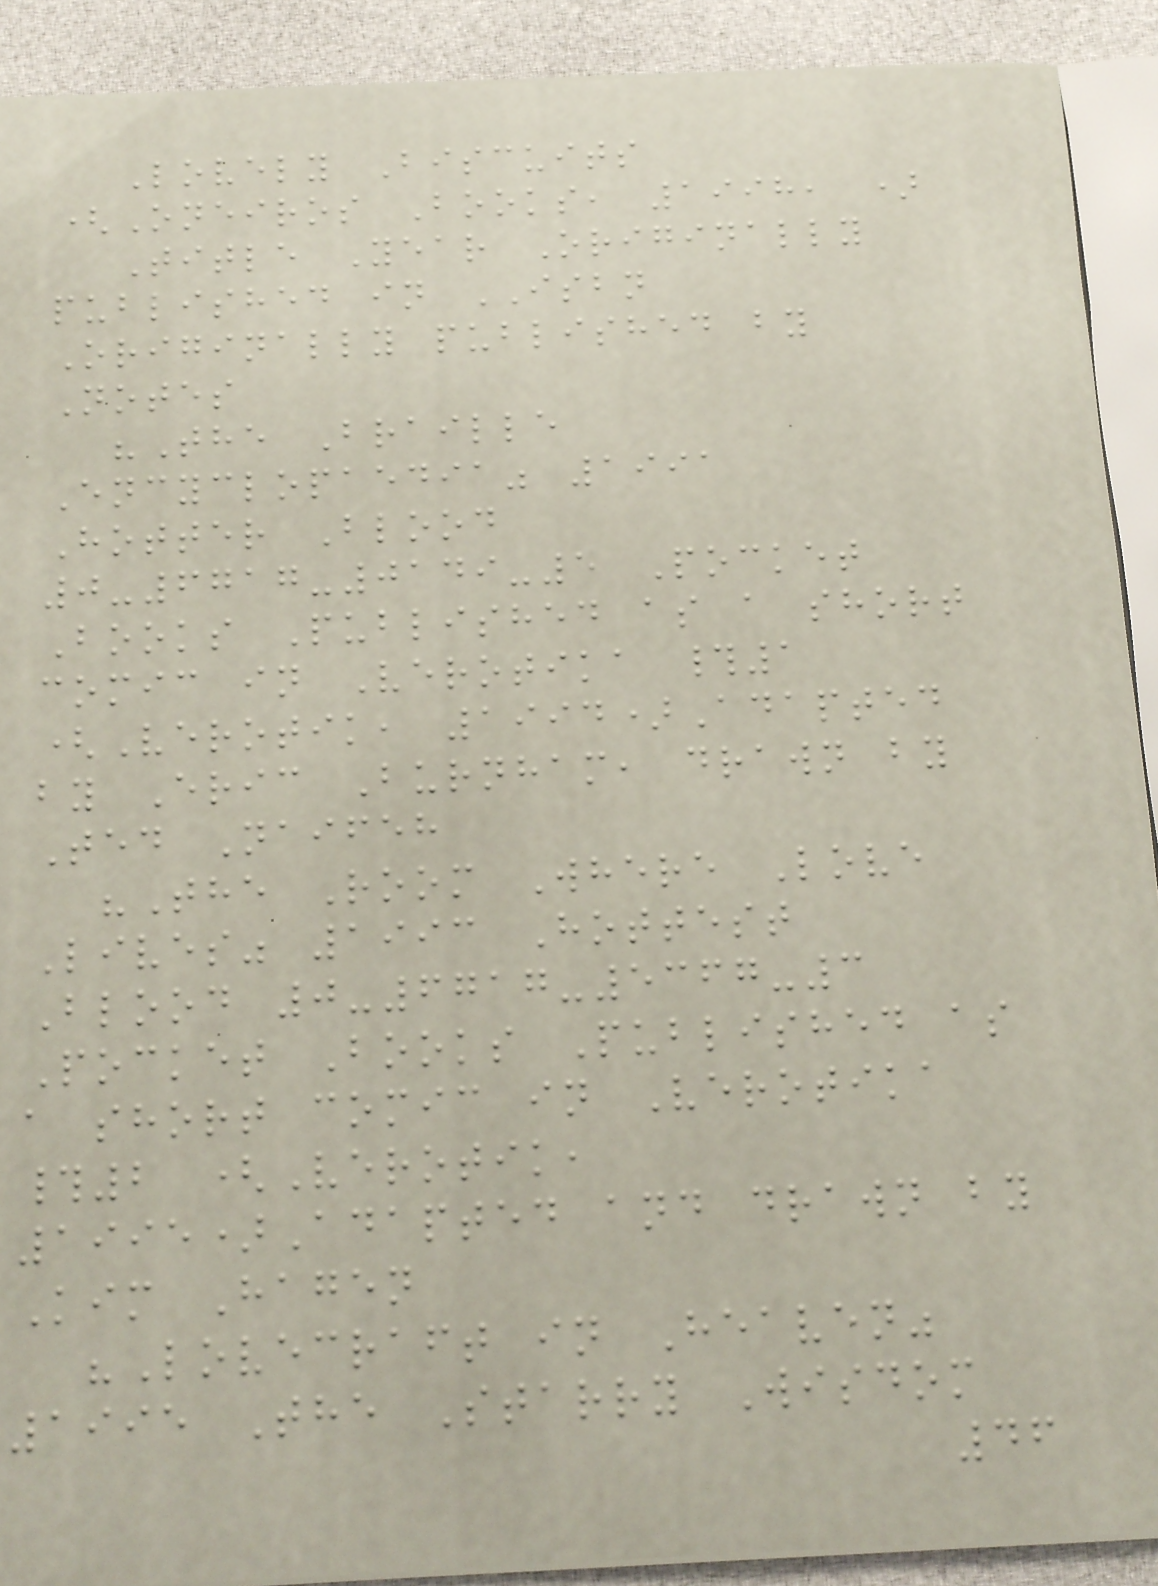Lovely Biscuits
(Oneiros Books, 1998, )
Title Year Originally
published in ISBN
Originally published by
Notes
"The Braille
Encyclopaedia" 1991
Hotter Blood
0-6717-0149-5 Pocket
Books Published as a short
comic in Verotika #1
(Verotik, 1994)Adapted
by Eric Burnham, drawn by
Ted Naifeh
"The Room Where Love
Lives" 1993 Hottest
Blood 0-6717-5367-3
Pocket Books Published as
a short comic in Verotika
#2 (Verotik,
1995)Adapted and drawn by
Kim Hagen
"Lovecraft in Heaven"
1995 The Starry Wisdom
46
